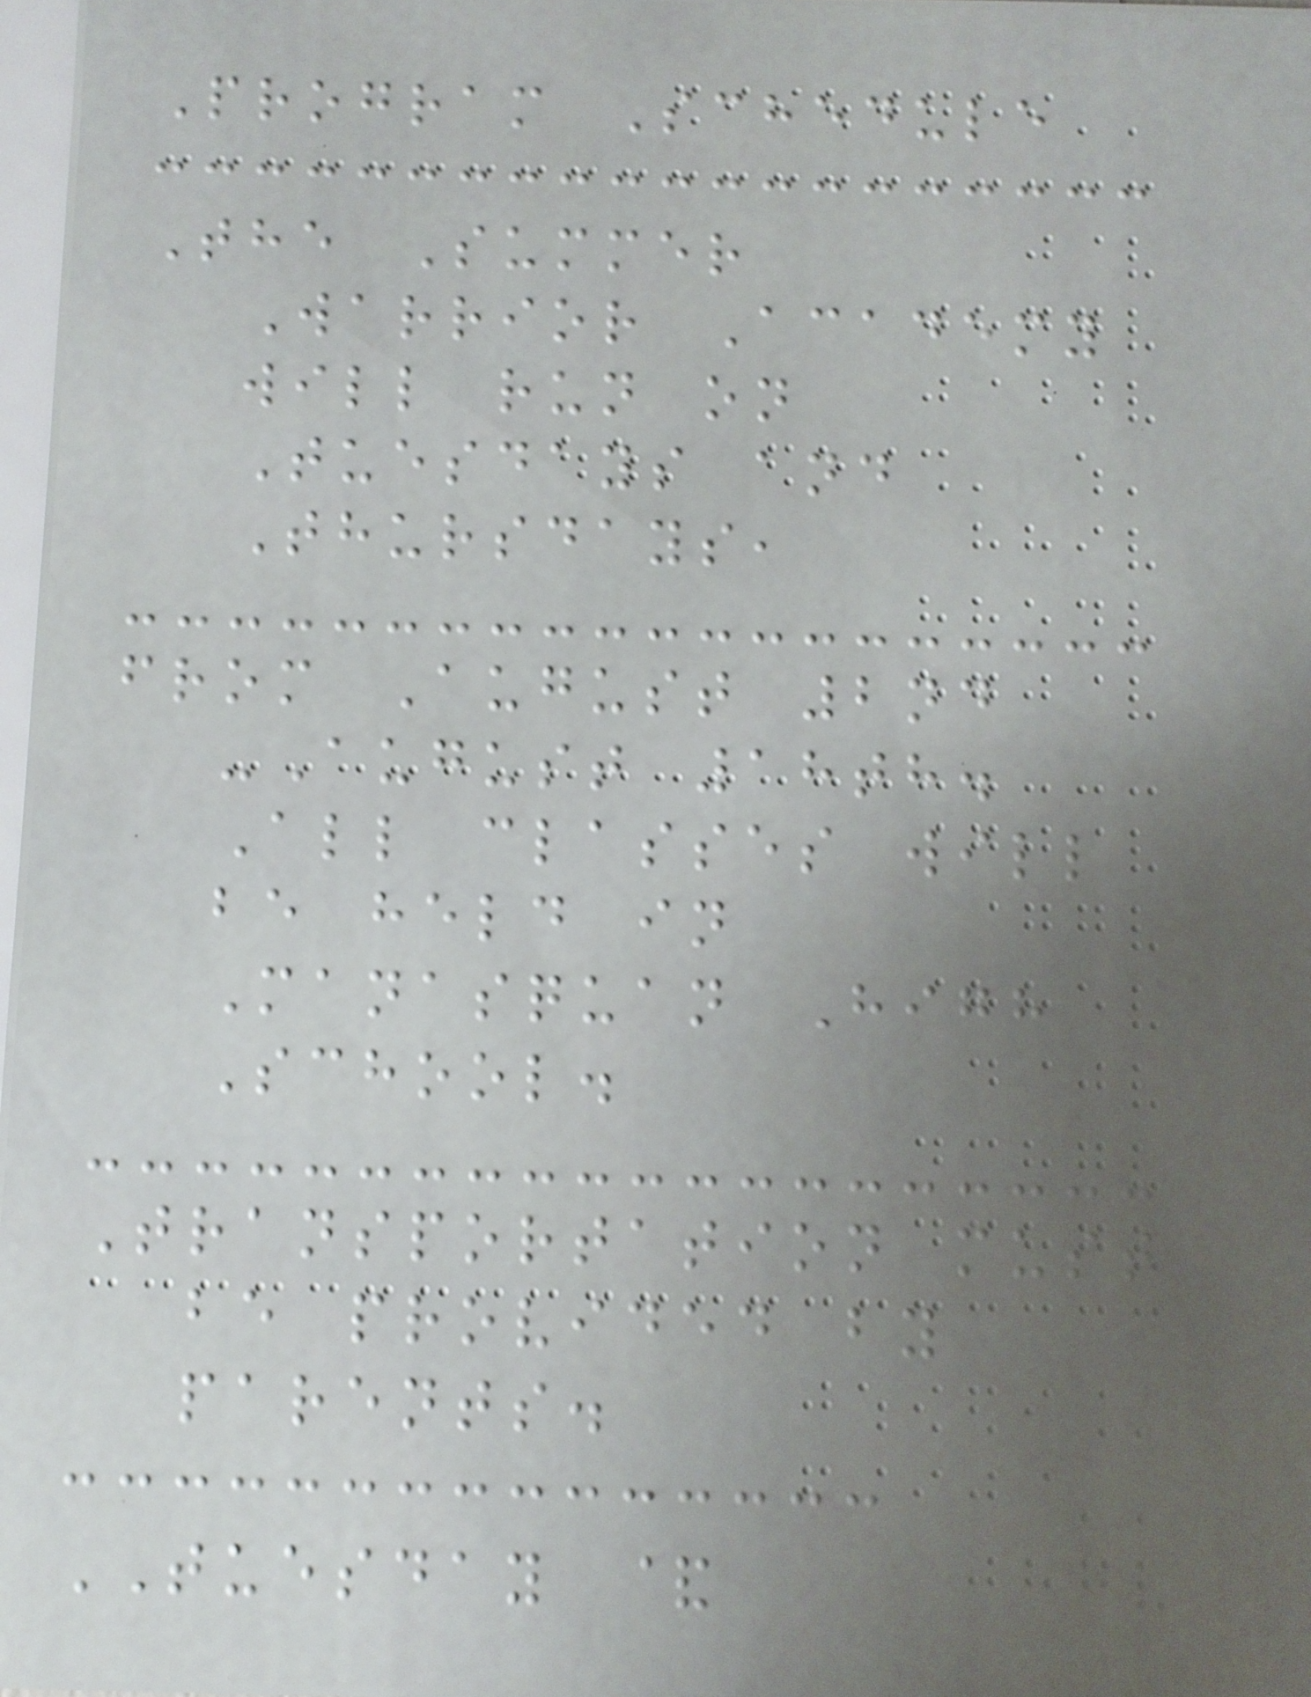Program Schedule
The Summer
Warrior Academy
will run on
Tuesdays and
Thursdays,
from August 2nd
-August 18th.
All classes will
be held in
Manasquan High
School.
Transportation must
be provided by
parents.
TUESDAY &
